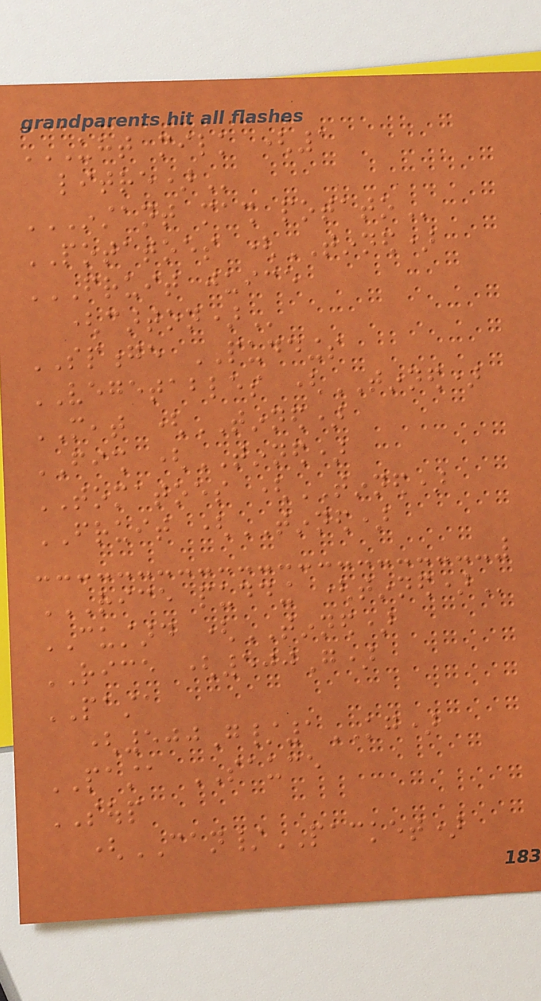UHT MILK (1
LITRE)
INSTANT MASH POTATO
POTATOES (TINNED)
FRUIT JUICE
(CARTON)
SPONGE PUDDINGS
VEGETABLES (TINNED)
MEAT (TINNED)
FISH (TINNED)
TOMATOES (TINNED)
FRUIT (TINNED)
RICE PUDDING (TINNED)
CUSTARD (TINNED)
RICE (500G)
PASTA
(500G/1KG)
PASTA SAUCE
SOUP
(CAN/PACKET)
